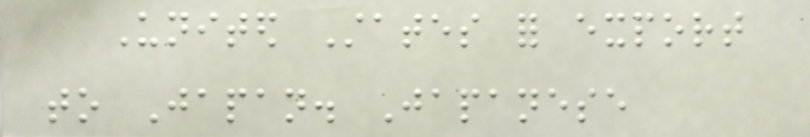United States for export
to Japan. Japanese
